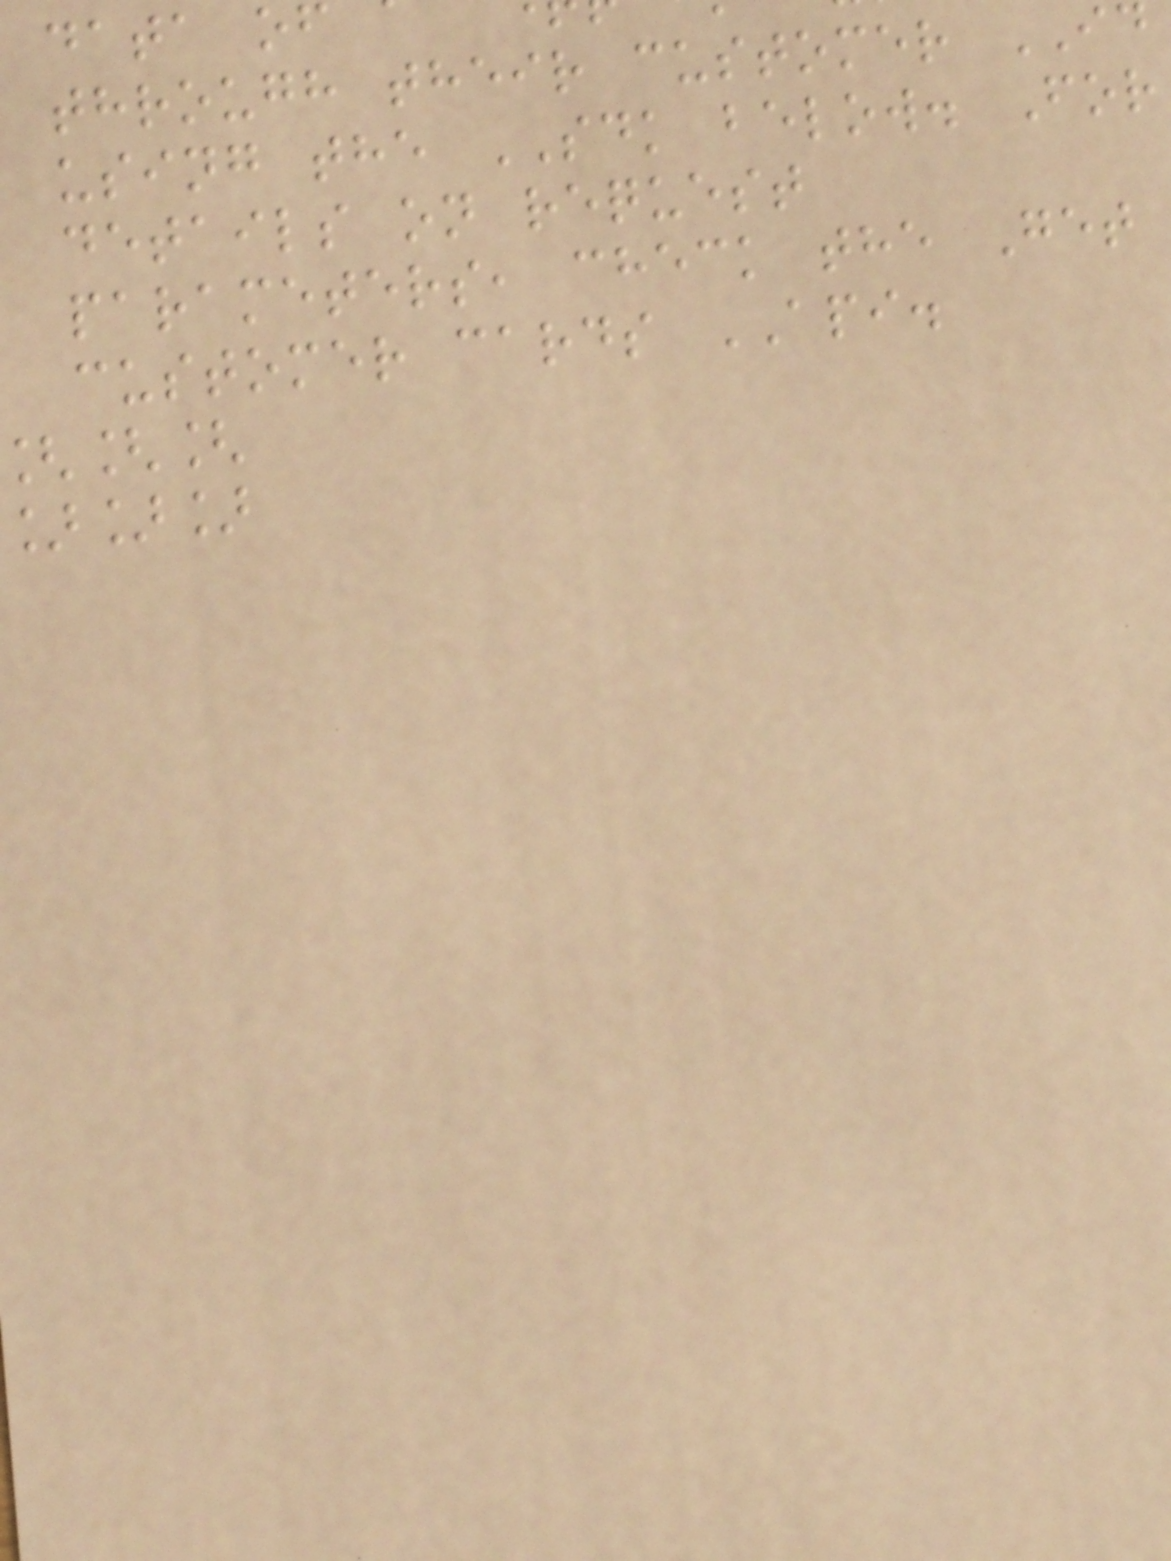through their customer ID
using the SDK below. For
details on request
parameters, check the Get
customer cards API.
[[
]]]
